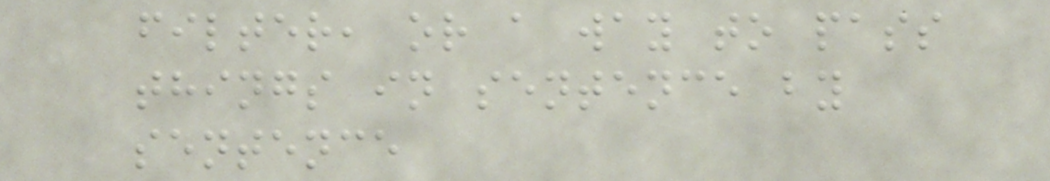filter, or a way to pass
things in sentence by
sentence
